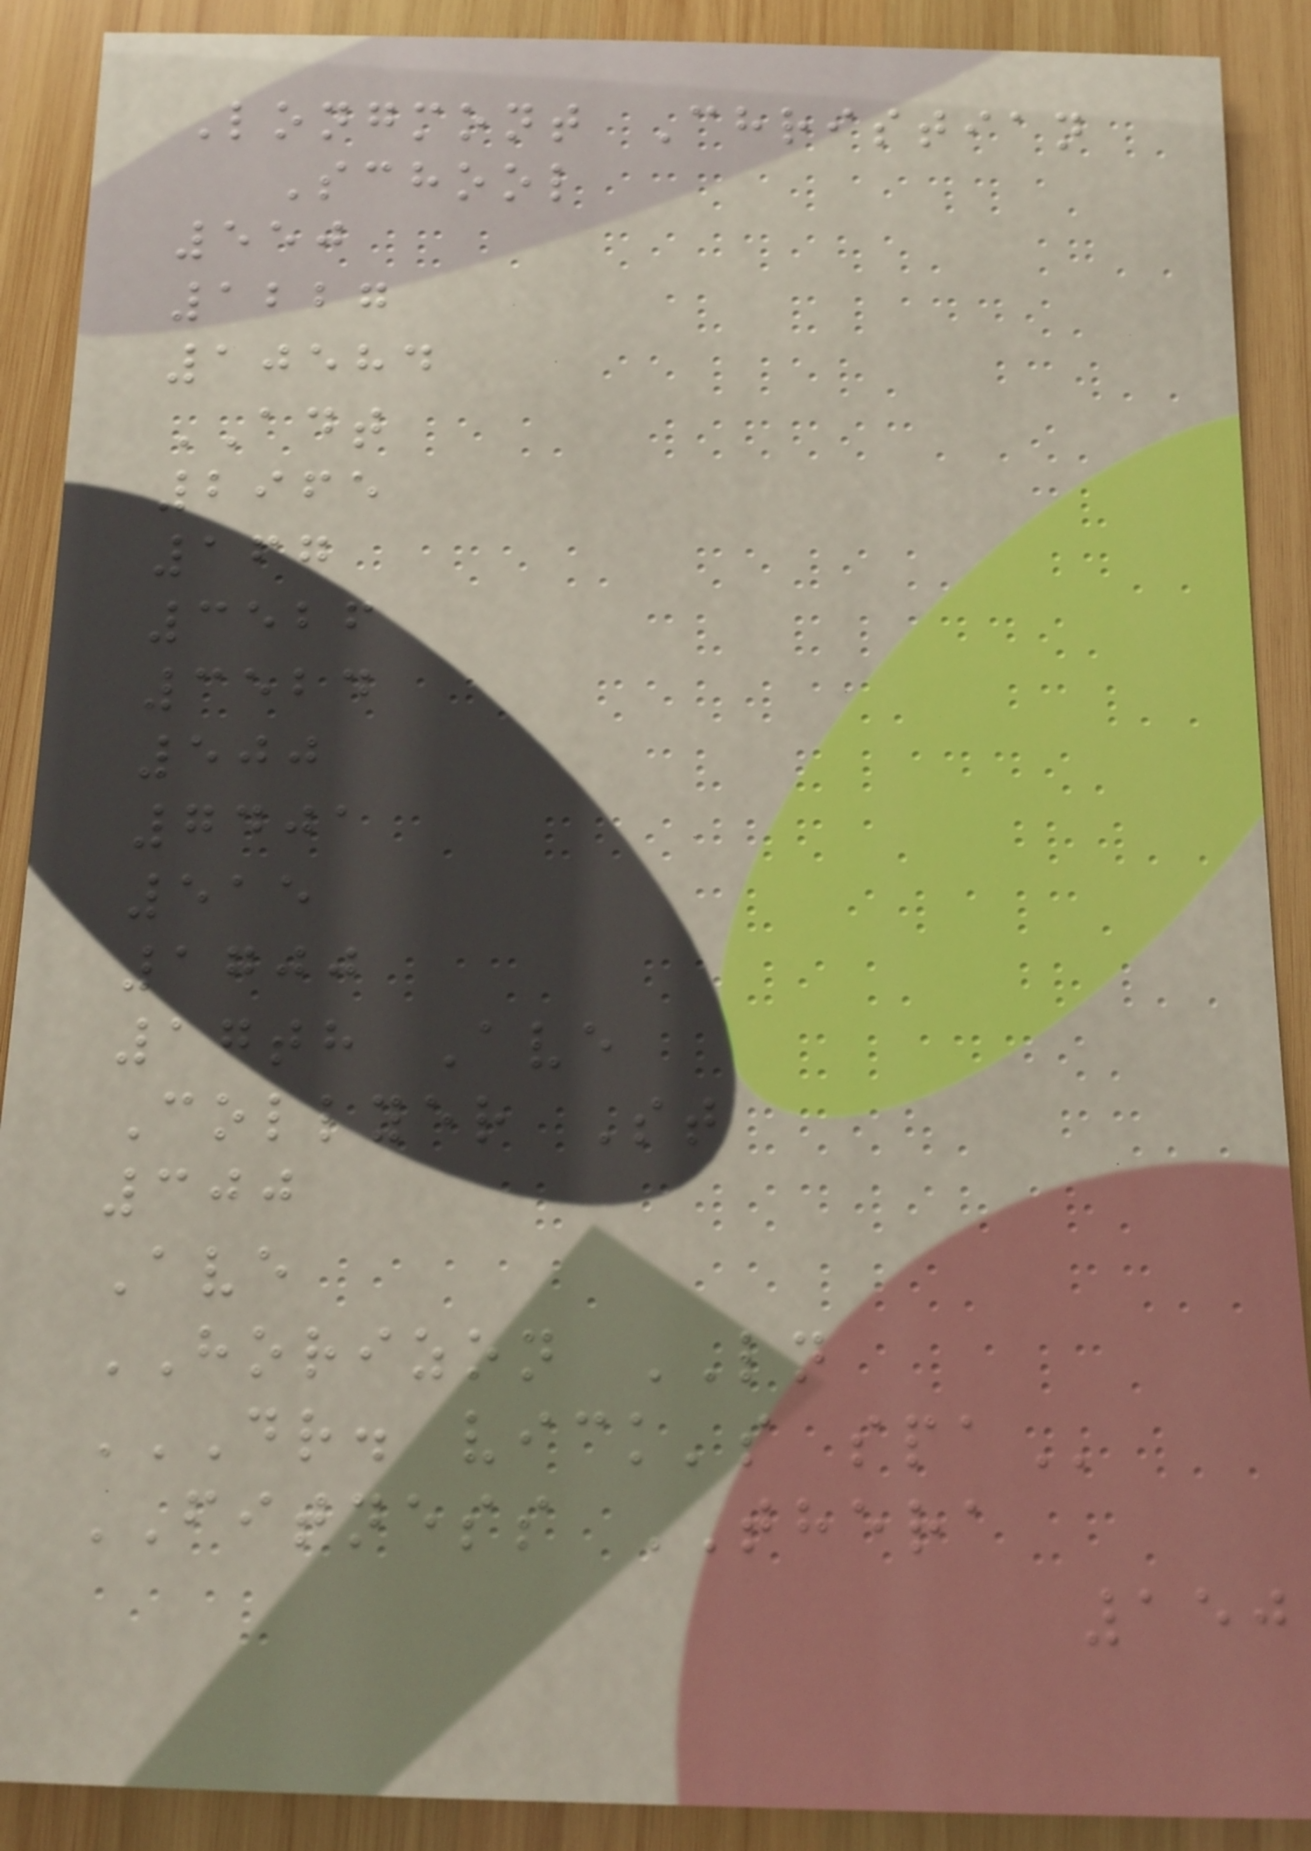Longmont Christian
School
550
1227
10584
ADT
2965
167
3526
3524
500
7401
515
1700
17th Ave
Collyer St
300
Ave
HORIZON LN
DR. VICK'S SPA
FITNESS THERA
150
